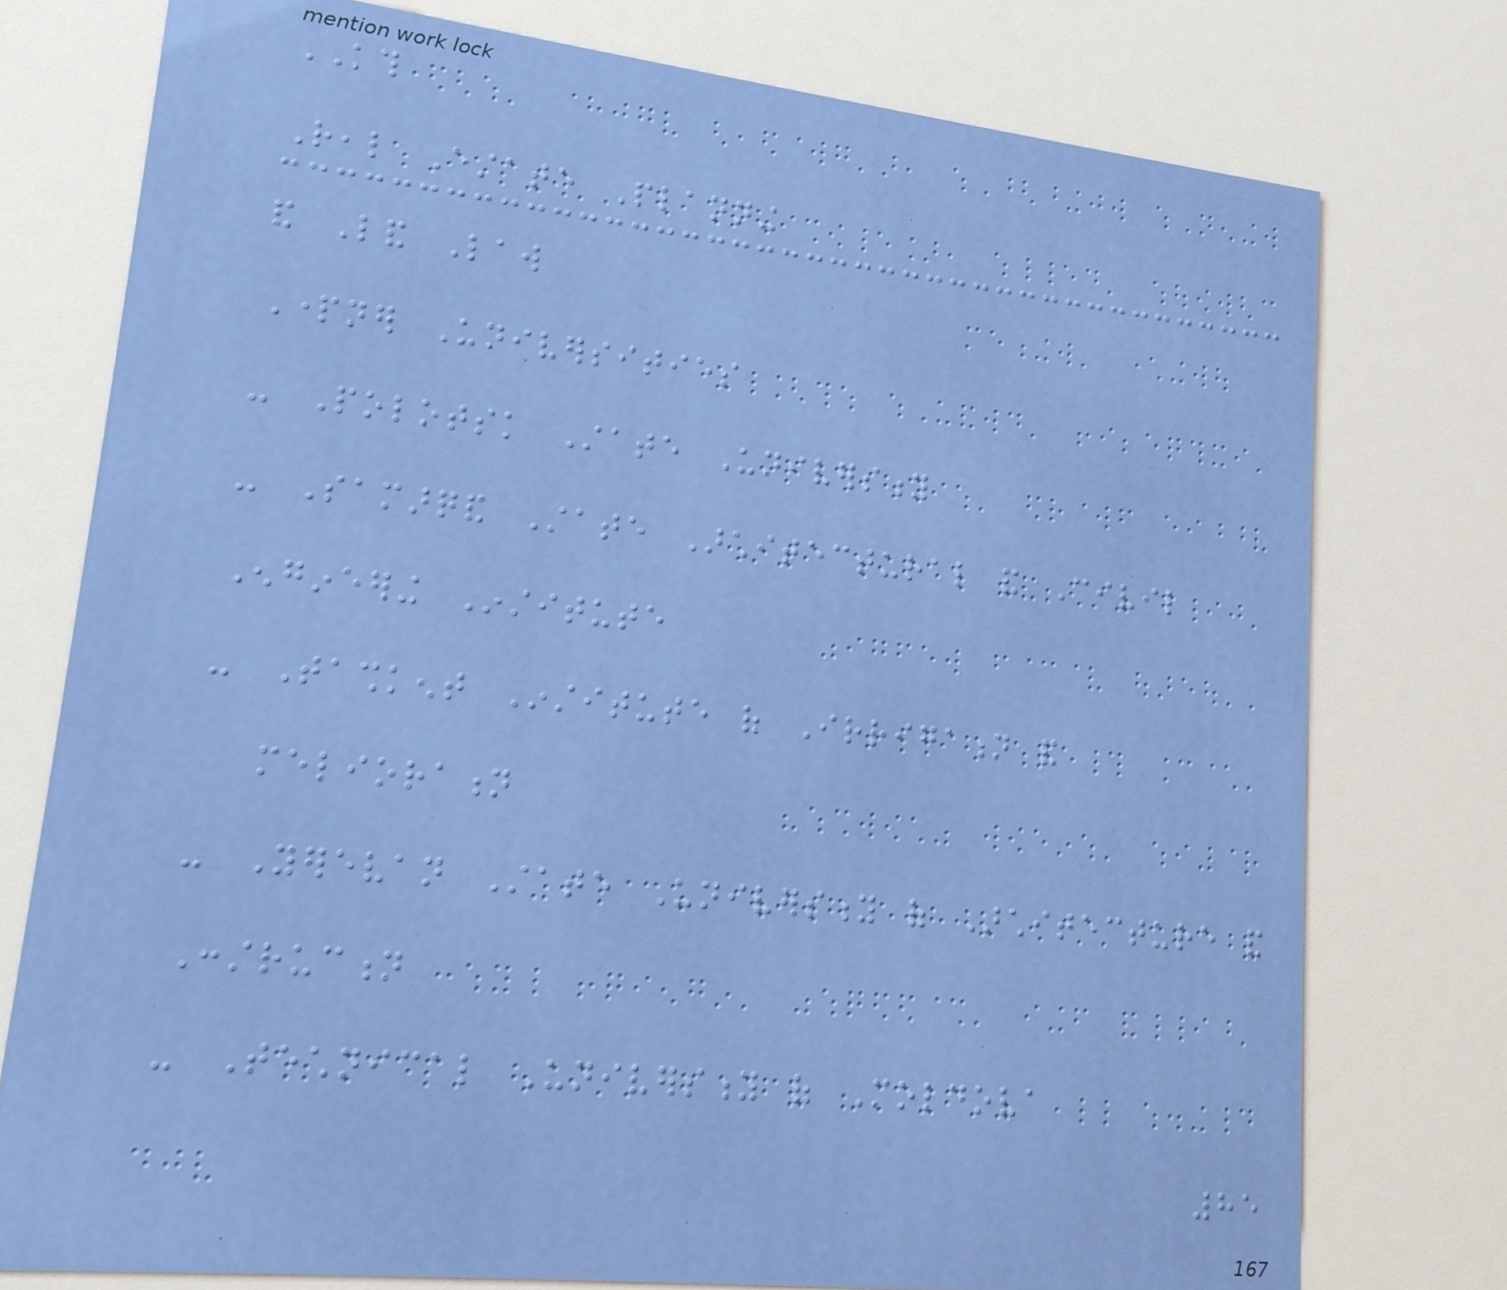KTH
Real Estate Planning
and Land Law
Partner Universities
- Polotsk State University
- Samarqand State Architectural and Civil
Engineering Institute
- Tashkent Institute of Irrigation and
melioration
- Yerevan State University of Architecture and
Construction
- Technical University of Moldova
85
